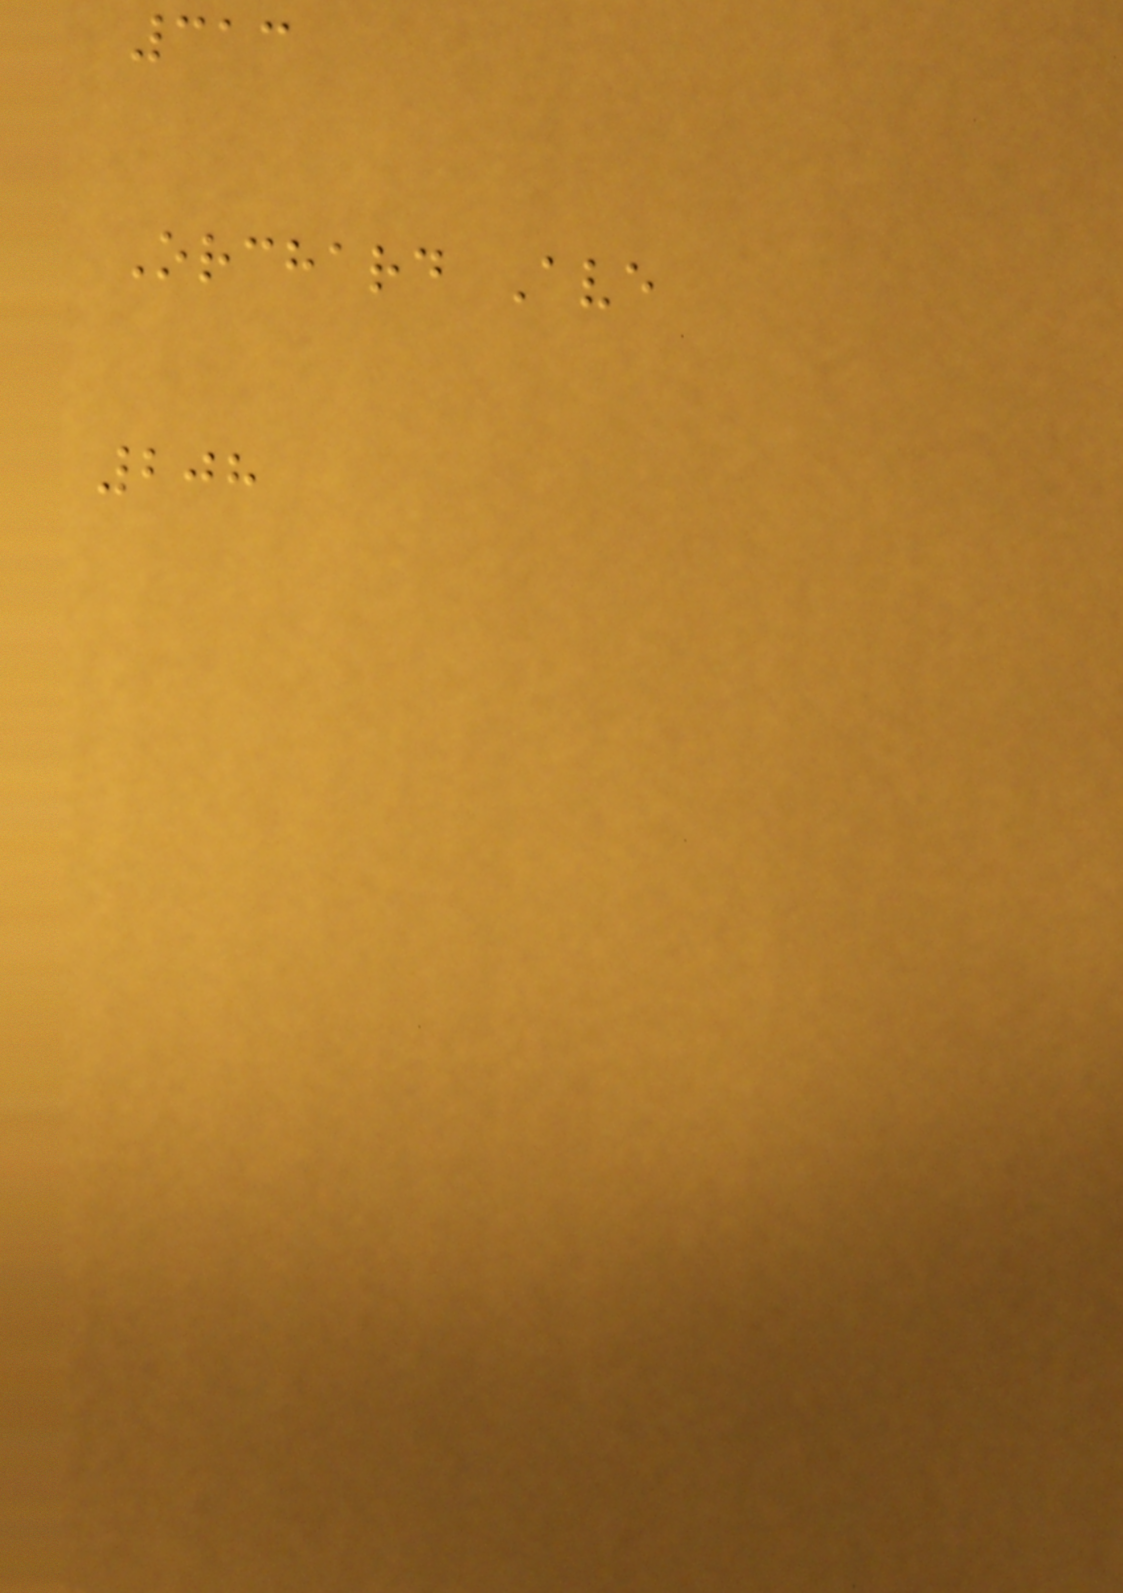313
Orchard Ave
208
